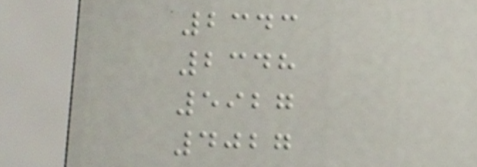2343
2348
5927
4027
